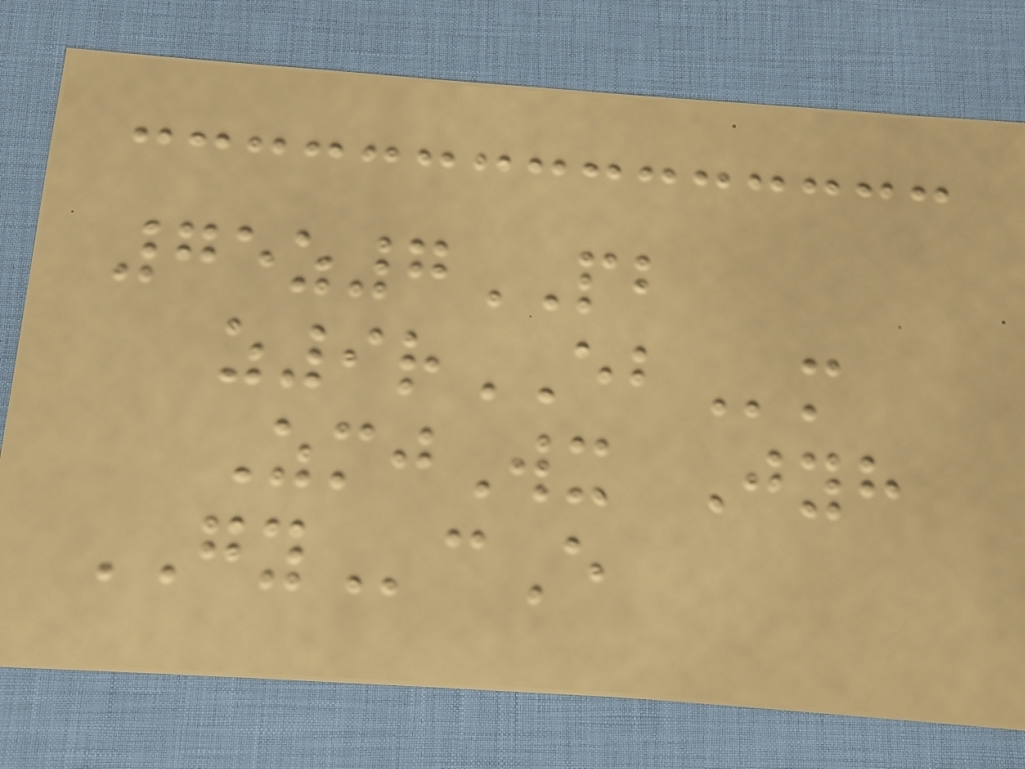75z7PB
z9rEBm
ZmjWx Jyh
GYcE
